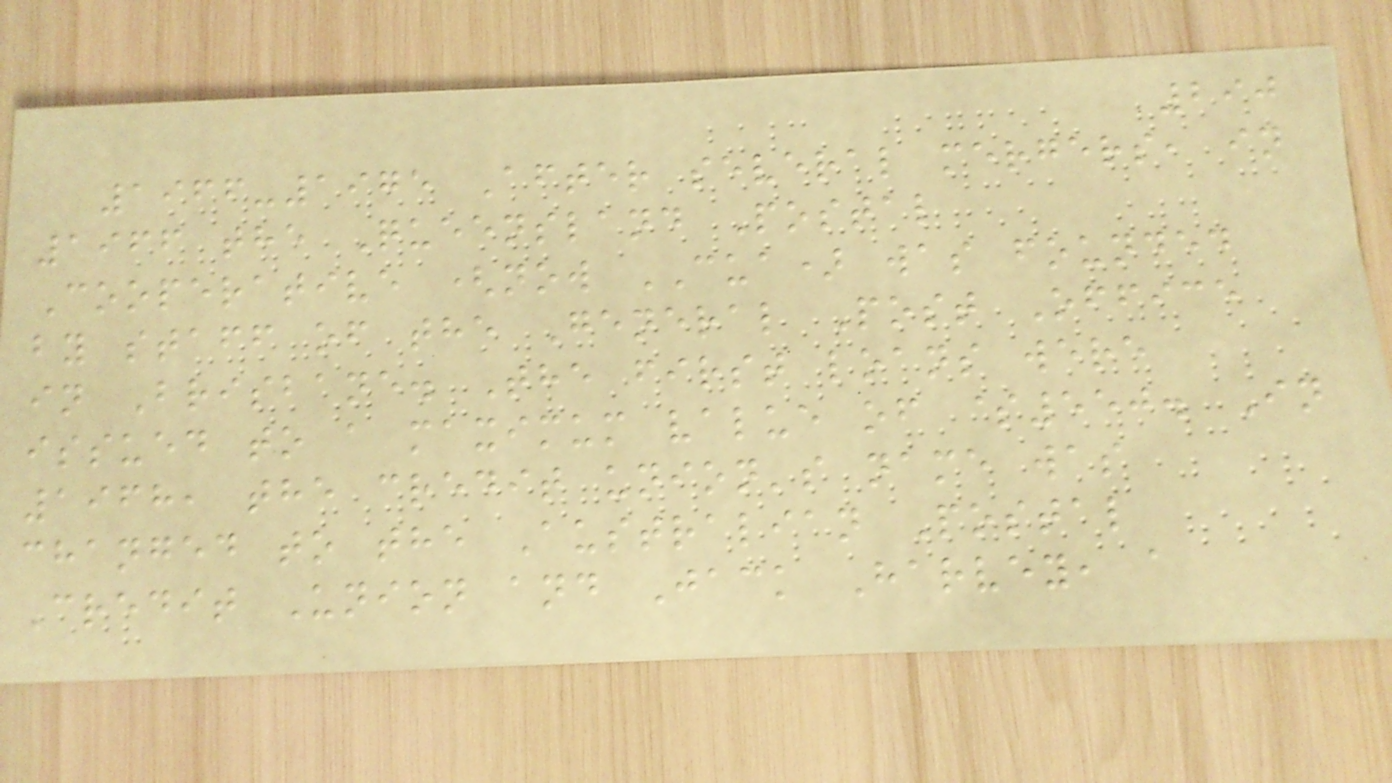290
1966-1975 After several mergers, in
1966 the Queensland Postal
Cooperative (now CUA) was founded
by staff of the General Post Office
in Brisbane. The first loans were
issued to a maximum value of $550. In
1968, the credit union's name was
changed to the Australian Postal
Credit Union and Jack Harvey, a
